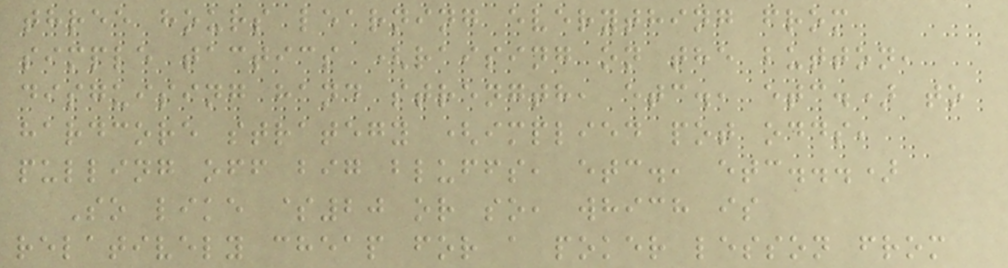three hours learning everything from
simple tactics (raising on the button,
disguising hand strength, etc., etc.) to
hardcore strategy (implied pot odds,
pulling off big bluffs, etc., etc...)
So like $20 or so, which is
relatively cheap for a poker lesson from
